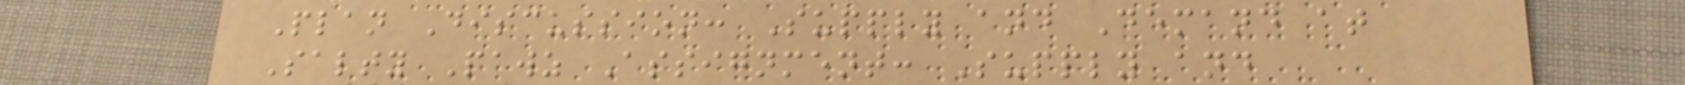Plan Discussion: Supply and Demand at
Salty Pawz Assignment: Supply and
